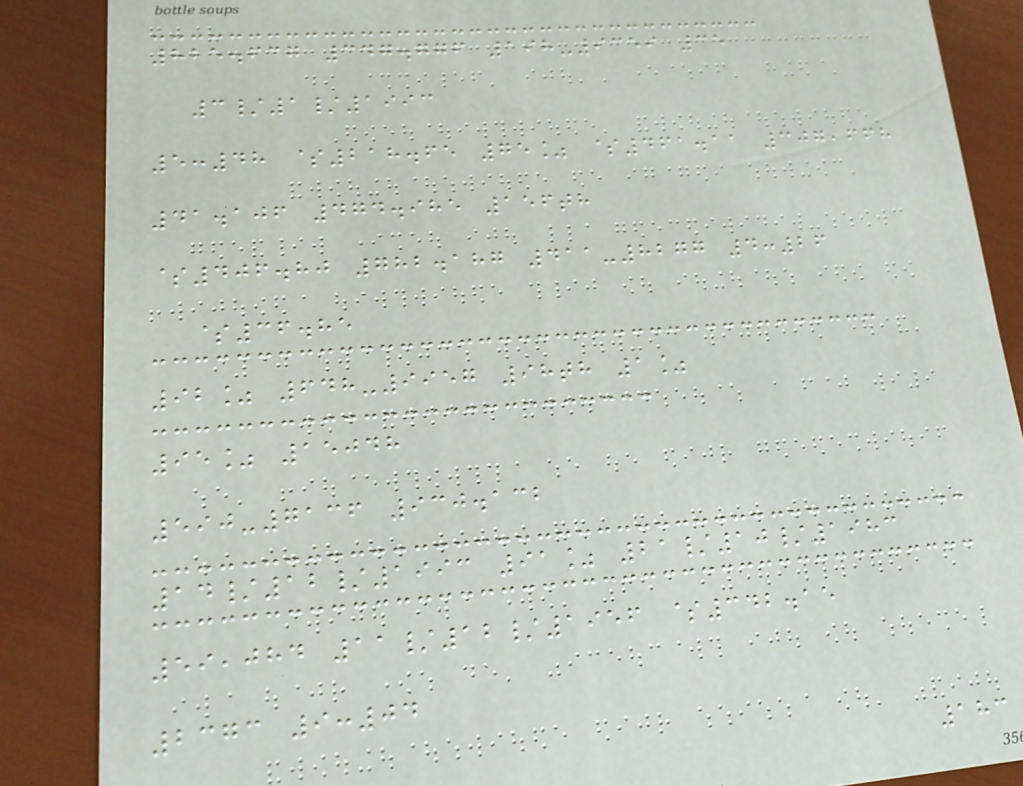825.637 347.776 198-9359 35
3/1/1993
5:48 $218.65 75% $461.11 307,668
41.106 474.985 156th
$406.80 782.187 411-8277 4:26
$36.85
92% 648-9957 98th 1%
95% 15048
590-7136 930.132
14/12/1993 91% 21/10/1983
59,084 11/12/1956 $342.15
2373 9:04
183
